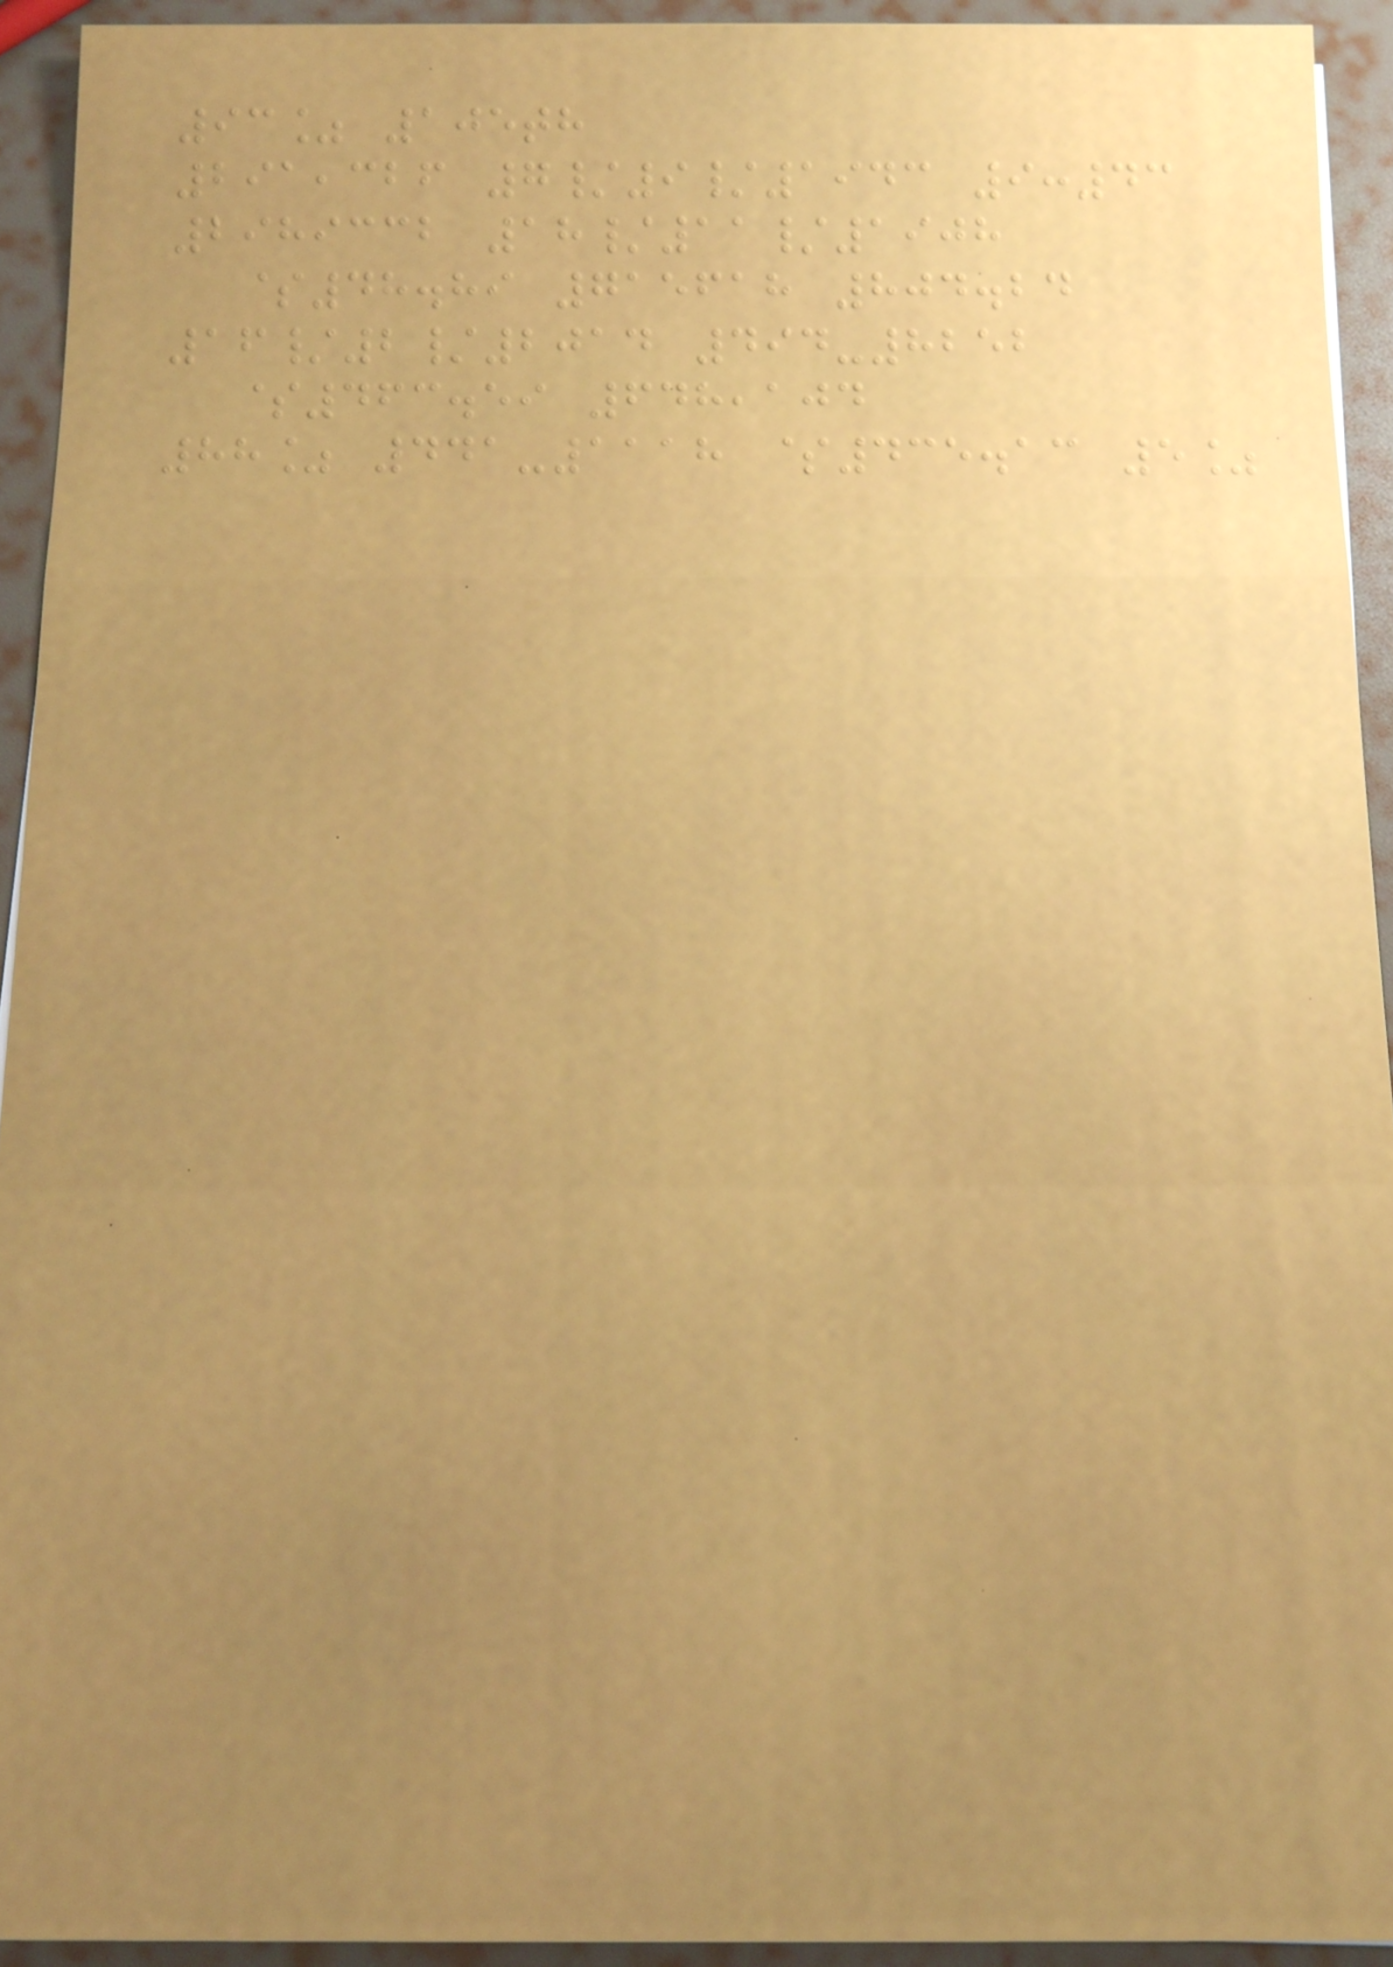93% 105th
291,326 7/9/1943 9:43
2989332 18/11/1908
$48.89 715618 804.24
16/2/2014 494-8252
$463.59 648,104
88% 441-1118 $435.13 5%
